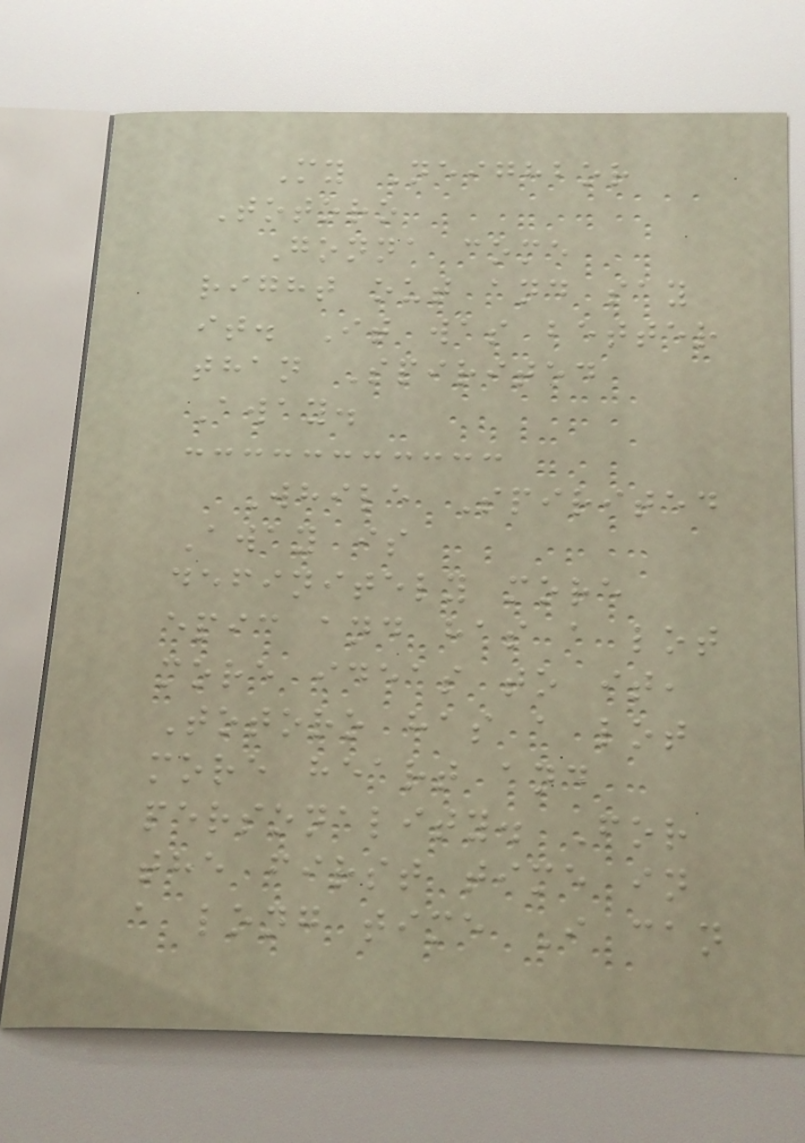My Neighbor
Totoro
Gonna come
right out and say
it. It was better
than Spirited
Away.
While Spirited
Away is
definitely more
epic and has a lot
more ideas to it,
Totoro has a lot
more heart and
personality. For
the first time in
a long time I can
